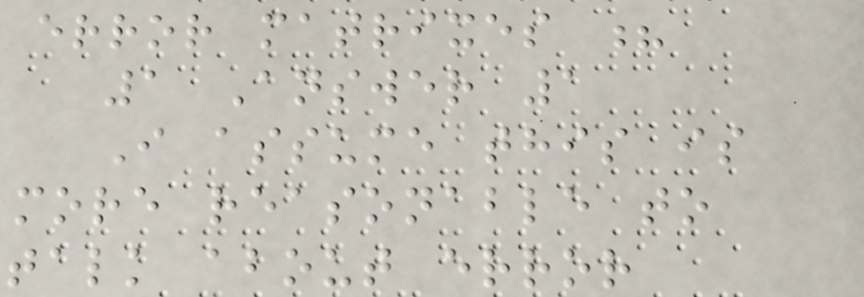error matrixes ?
1 Answer 1
I assume this is
more reasonable to
talk about error
